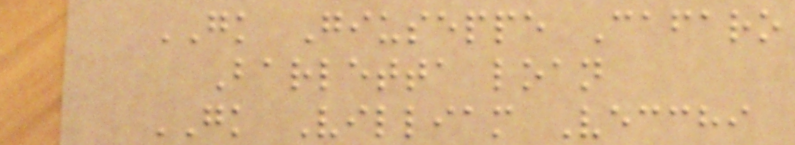GK Giuseppe Cafaro
Barletta loan
GK Villiam Vecchi
